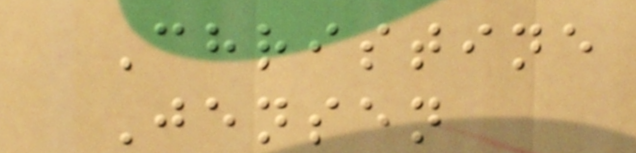Christine
Jensen
